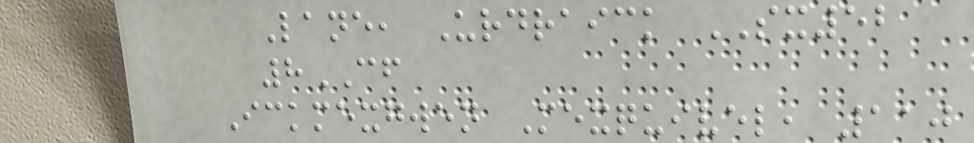Lane, Urdraick SX52
8CF
Ickmexgwen Mexquivel, 110
